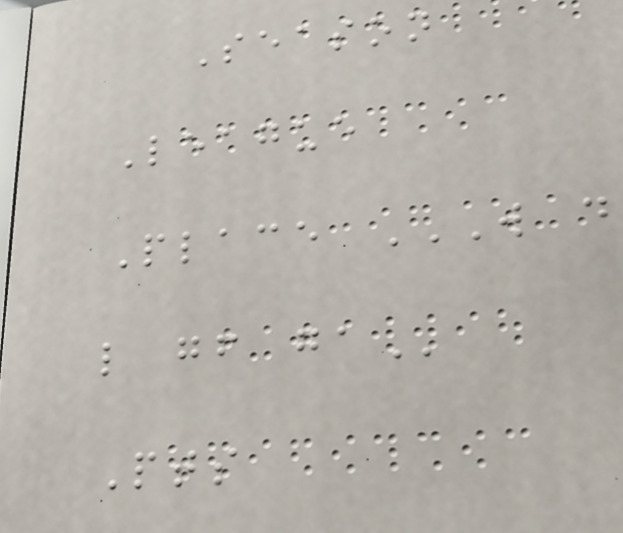Season
League
Place W D
L GF GA
Pts
